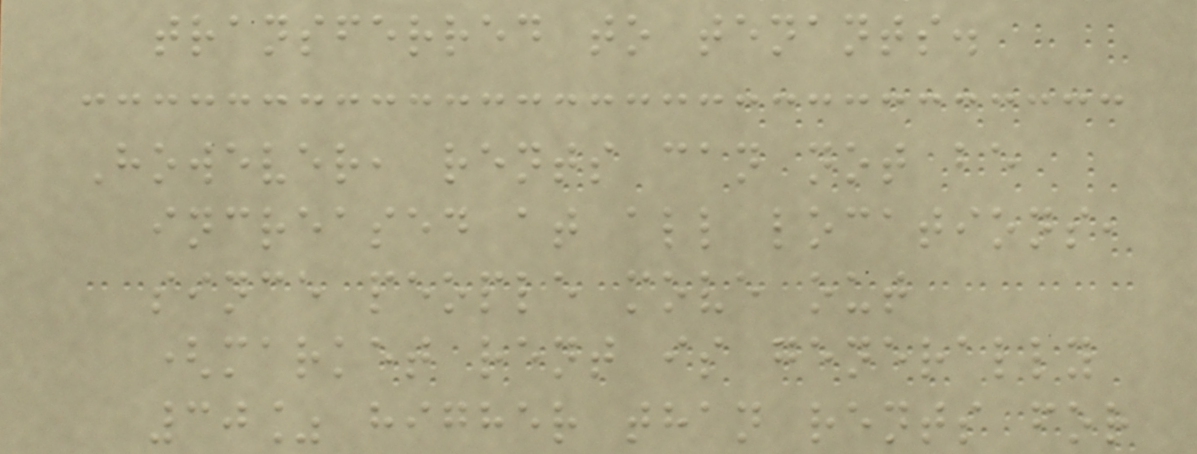transferred to tenants.
However, rents can not be
increased at all locations,
since people move out
(market rent is generally
30% higher than rents for
